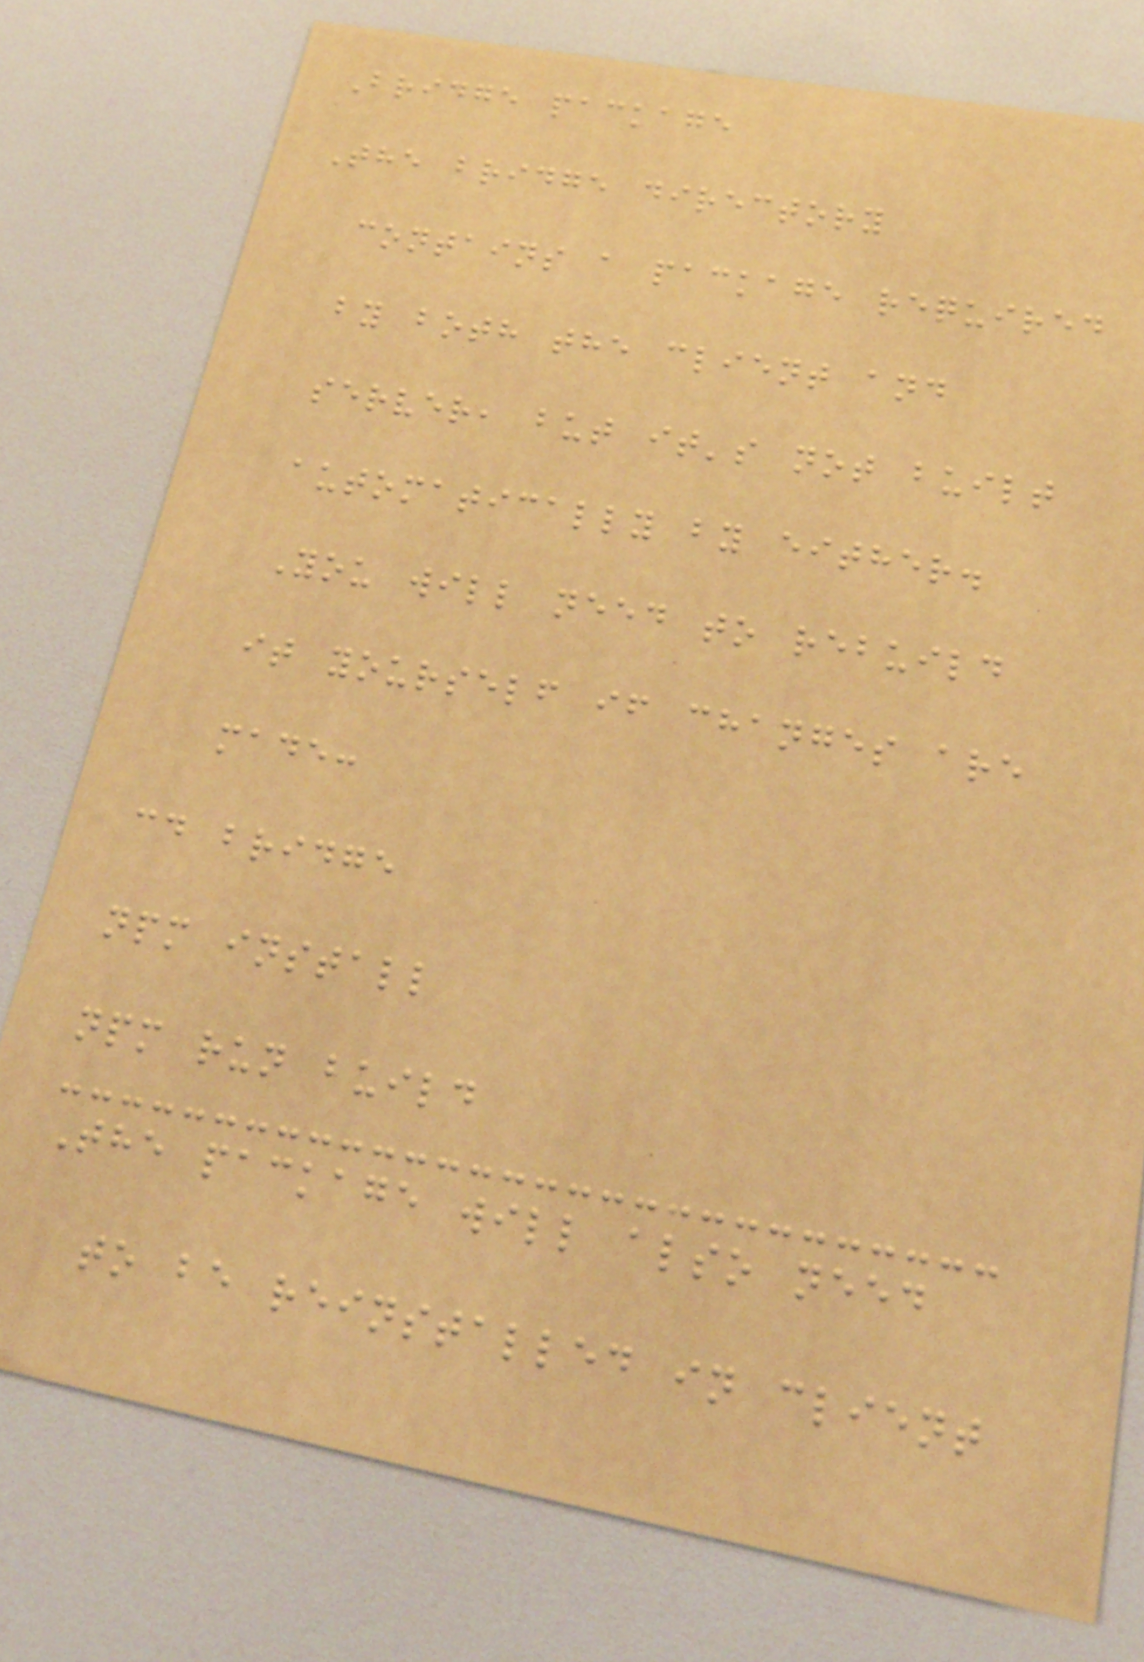Bridge package
The bridge directory
contains a package required
by both the client and
server, but it's not built
automatically by either.
You will need to rebuild
it yourself if changes are
made:
cd bridge
npm install
npm run build
The package will also need
to be reinstalled in client
